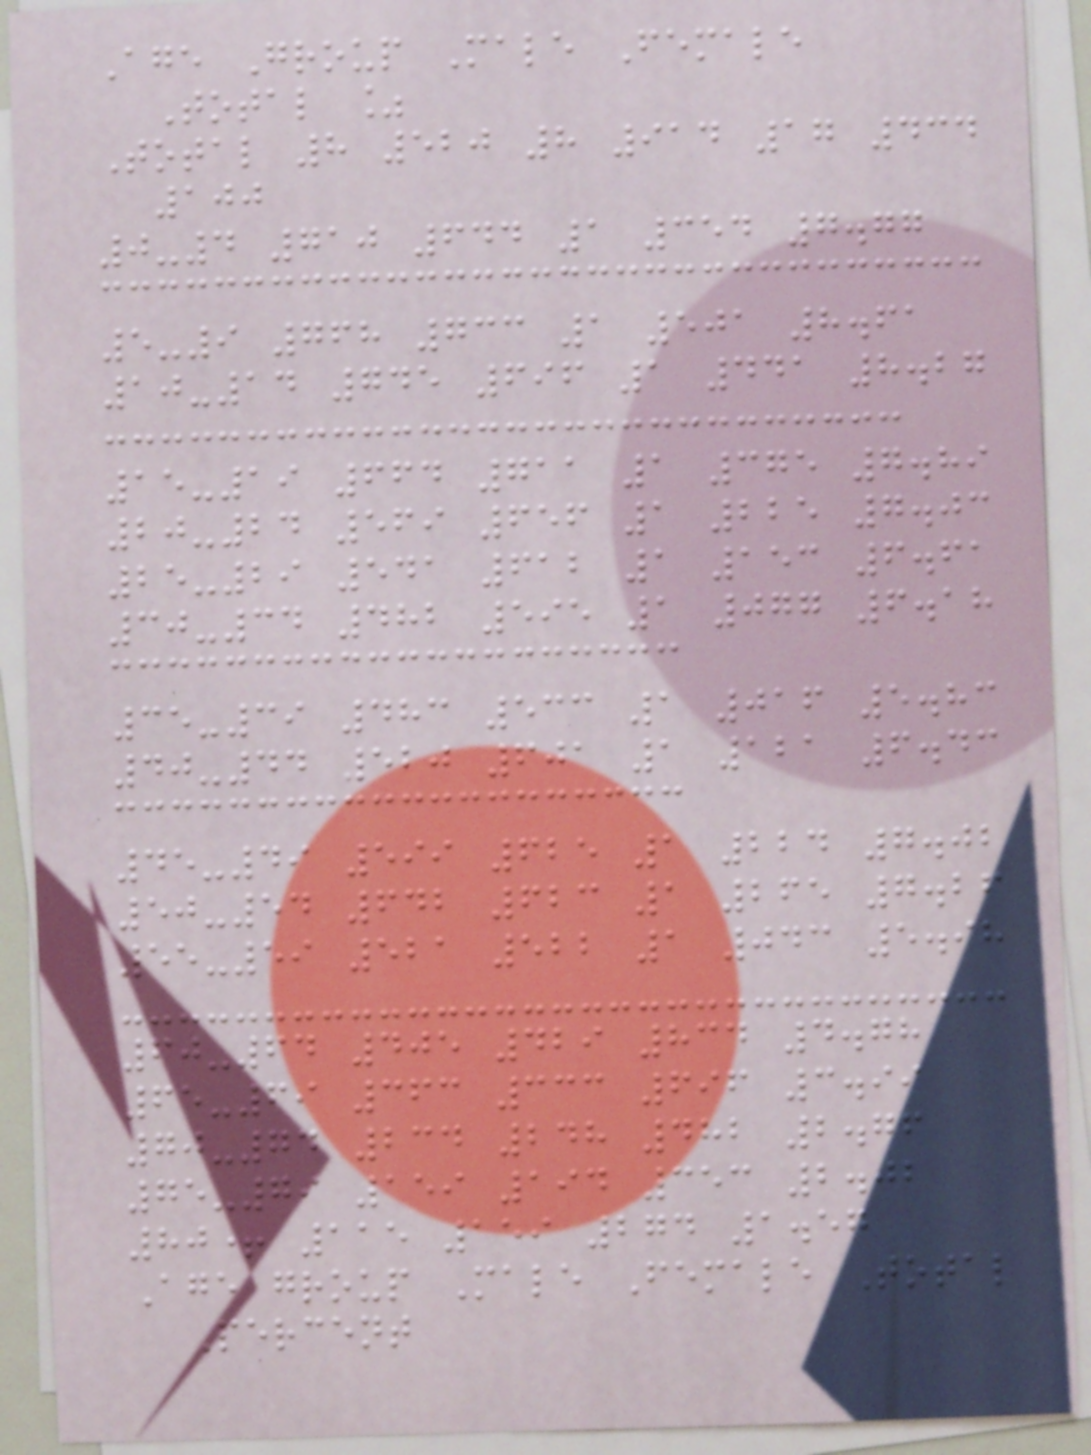Age Group Male Female
Total %
Total 8 520 8 914 17 434
100
0-4 710 644 1 354 7.77
5-9 768 733 1 501 8.61
10-14 745 696 1 441 8.27
15-19 664 711 1 375 7.89
20-24 569 656 1 225 7.03
25-29 541 612 1 153 6.61
30-34 482 595 1 077 6.18
35-39 483 533 1 016 5.83
40-44 520 601 1 121 6.43
45-49 599 625 1 224 7.02
50-54 642 623 1 265 7.26
55-59 521 522 1 043 5.98
60-64 405 429 834 4.78
65-69 363 333 696 3.99
70-74 234 248 482 2.76
75-79 159 194 353 2.02
80+ 115 159 274 1.57
Age group Male Female Total
Percent
